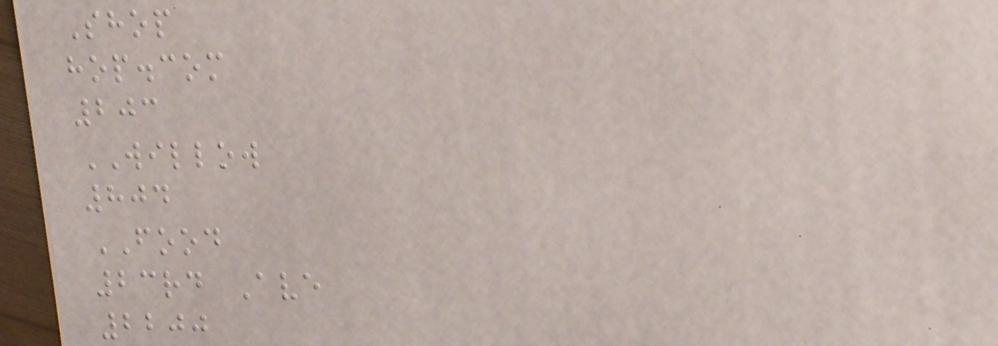Shop
hop.com
203
WILLOW
804
FOOD
23rd Ave
2200
